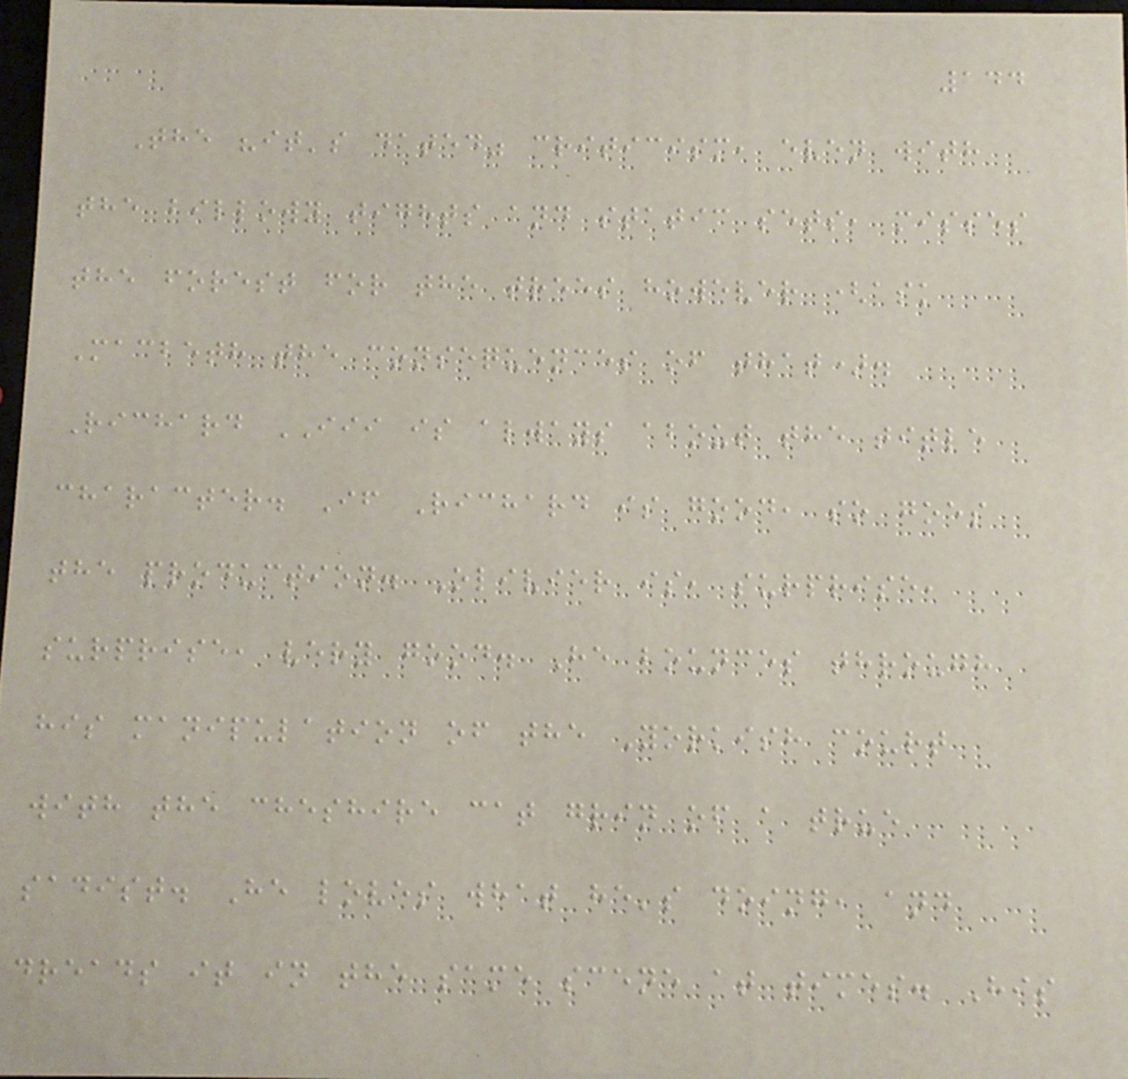144
The "it's dated" criticism, even with
the billowy tights and static sets, misses
the forest for the trees however (ask
Macbeth the consequences of that).
Richard III is always about the title
character. If Richard is good, so goes
the production. Olivier is, surprise,
surprise, very good. He bounces through
his manipulation of the Yorkish court
with the cheshire cat grin of a true
sadist. He loves what he's doing, and
dreads it in the same scene at times. His
